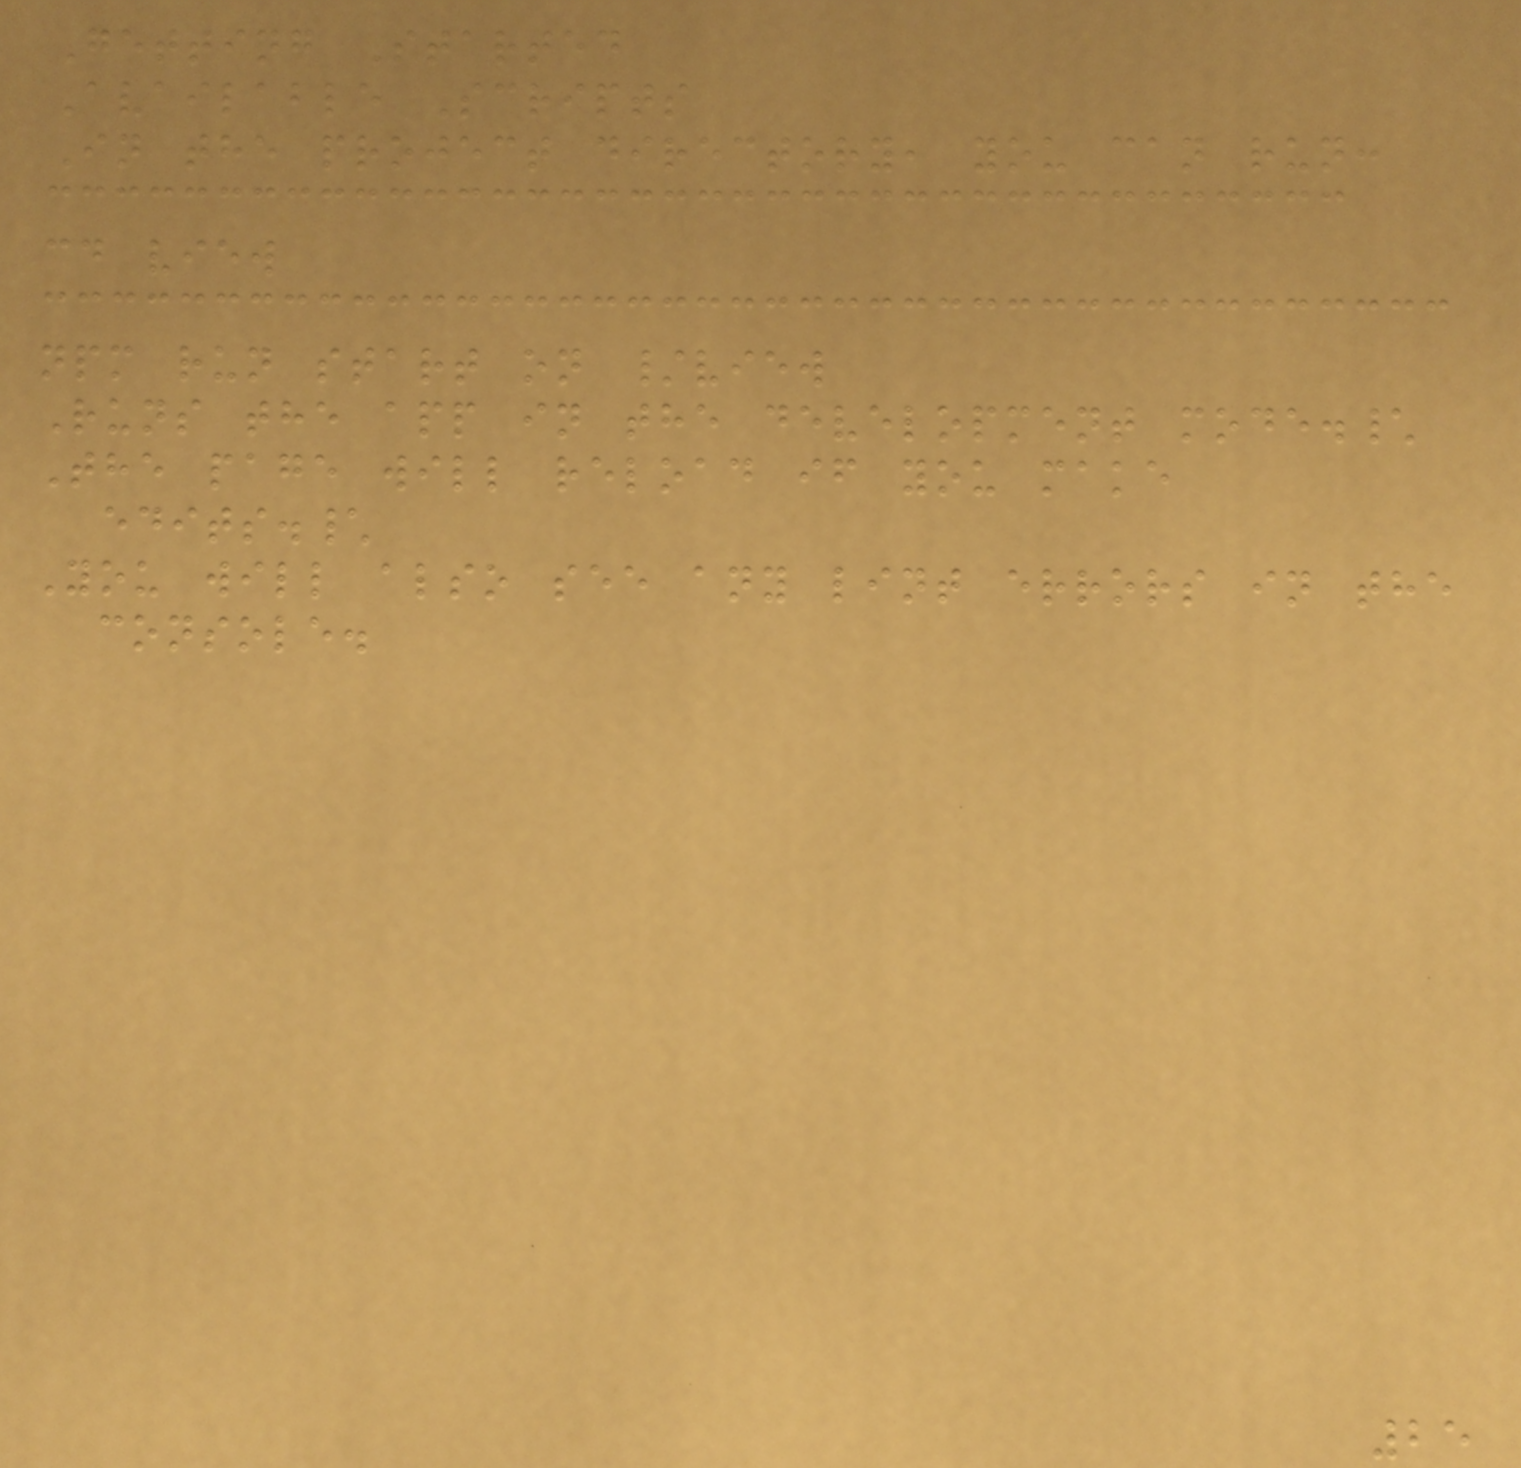Getting Started
Available Scripts
In the project directory, you can run:
cd view
npm run start on /view
Runs the app in the development mode.\
The page will reload if you make
edits.\
You will also see any lint errors in the
console.
25
